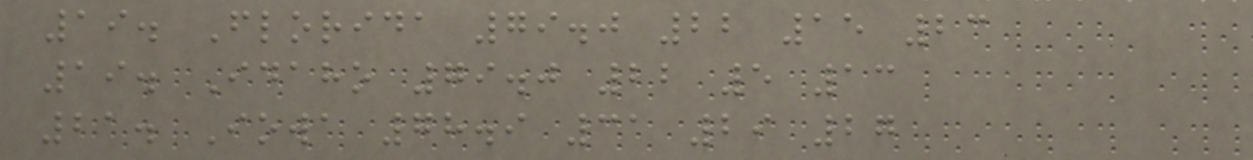19. Florida 79.0 22 15 23
19. Idaho 79.0 22 5 13
21. Iowa 78.9 31 29 27
